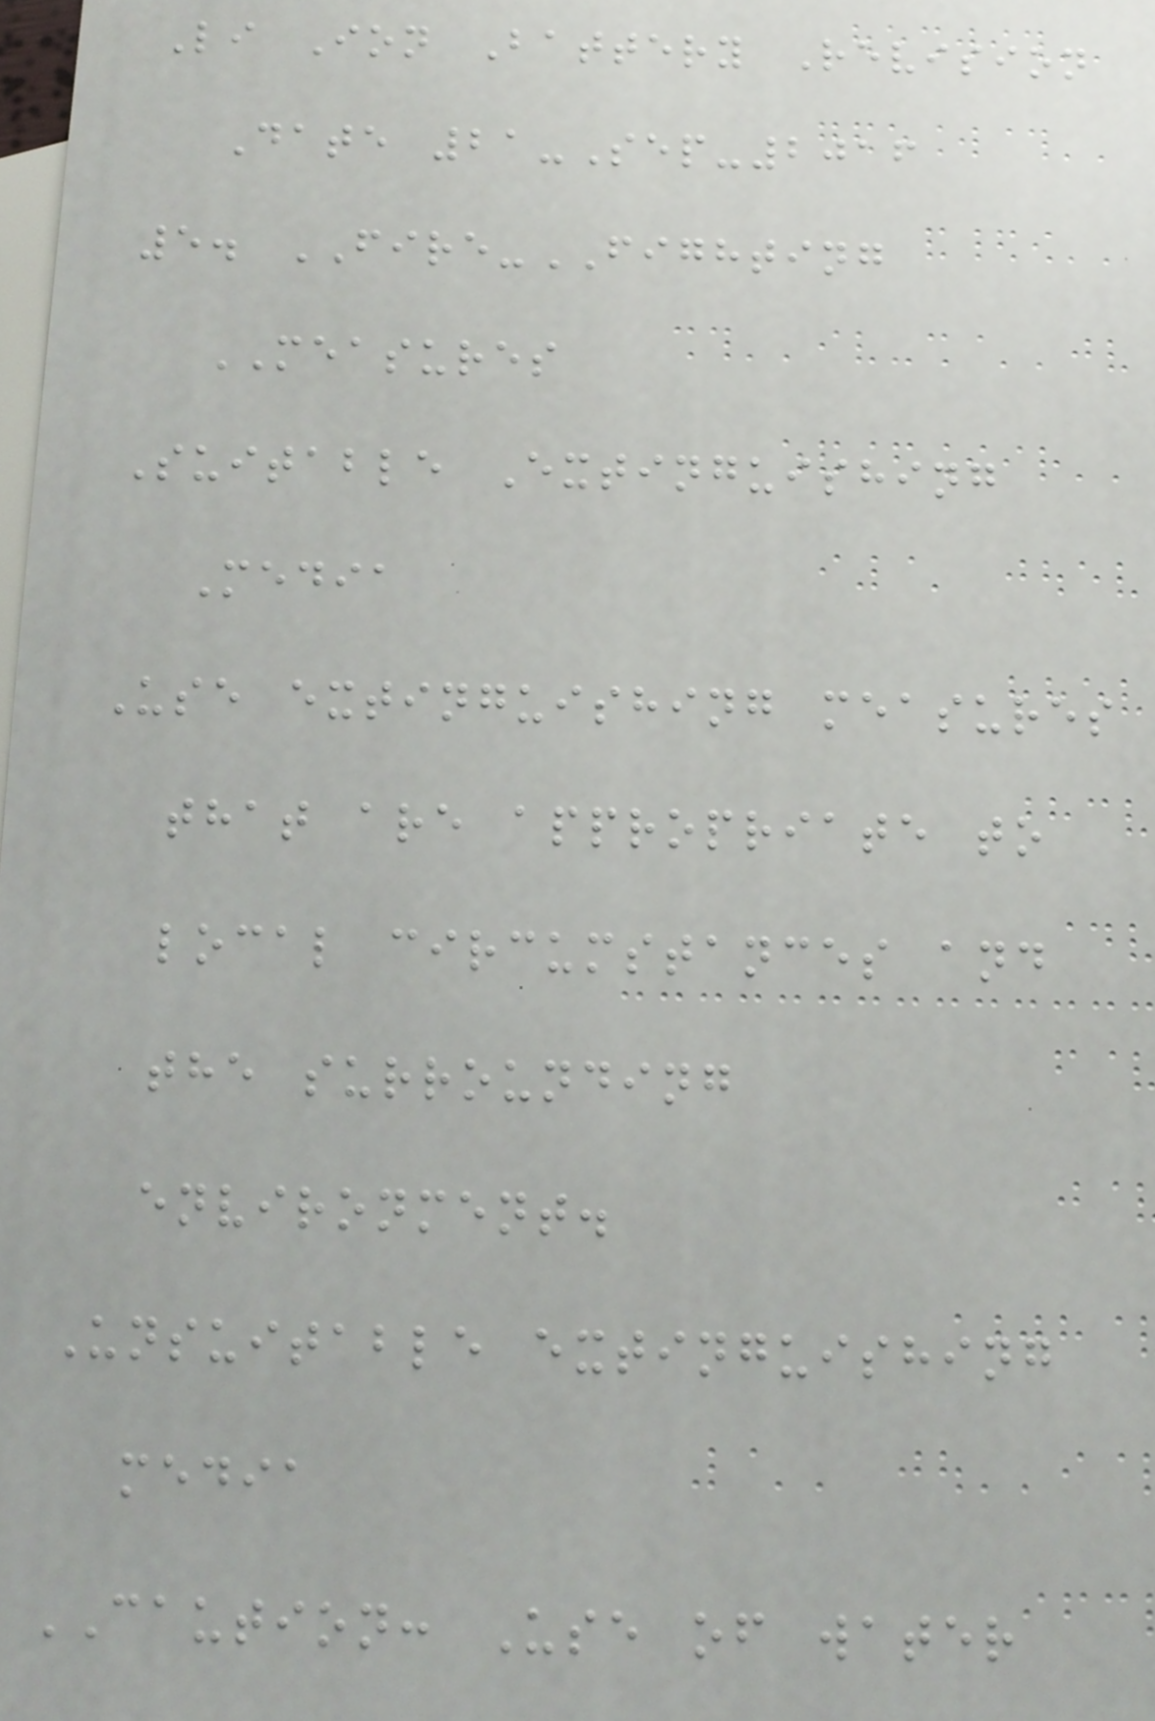Li Ion Battery Revision
Date 21-Sep-2016
5. FIRE-FIGHTING
MEASURES
Suitable Extinguishing
Media
Use extinguishing measures
that are appropriate to
local circumstances and
the surrounding
environment.
Unsuitable extinguishing
media
CAUTION: Use of water
